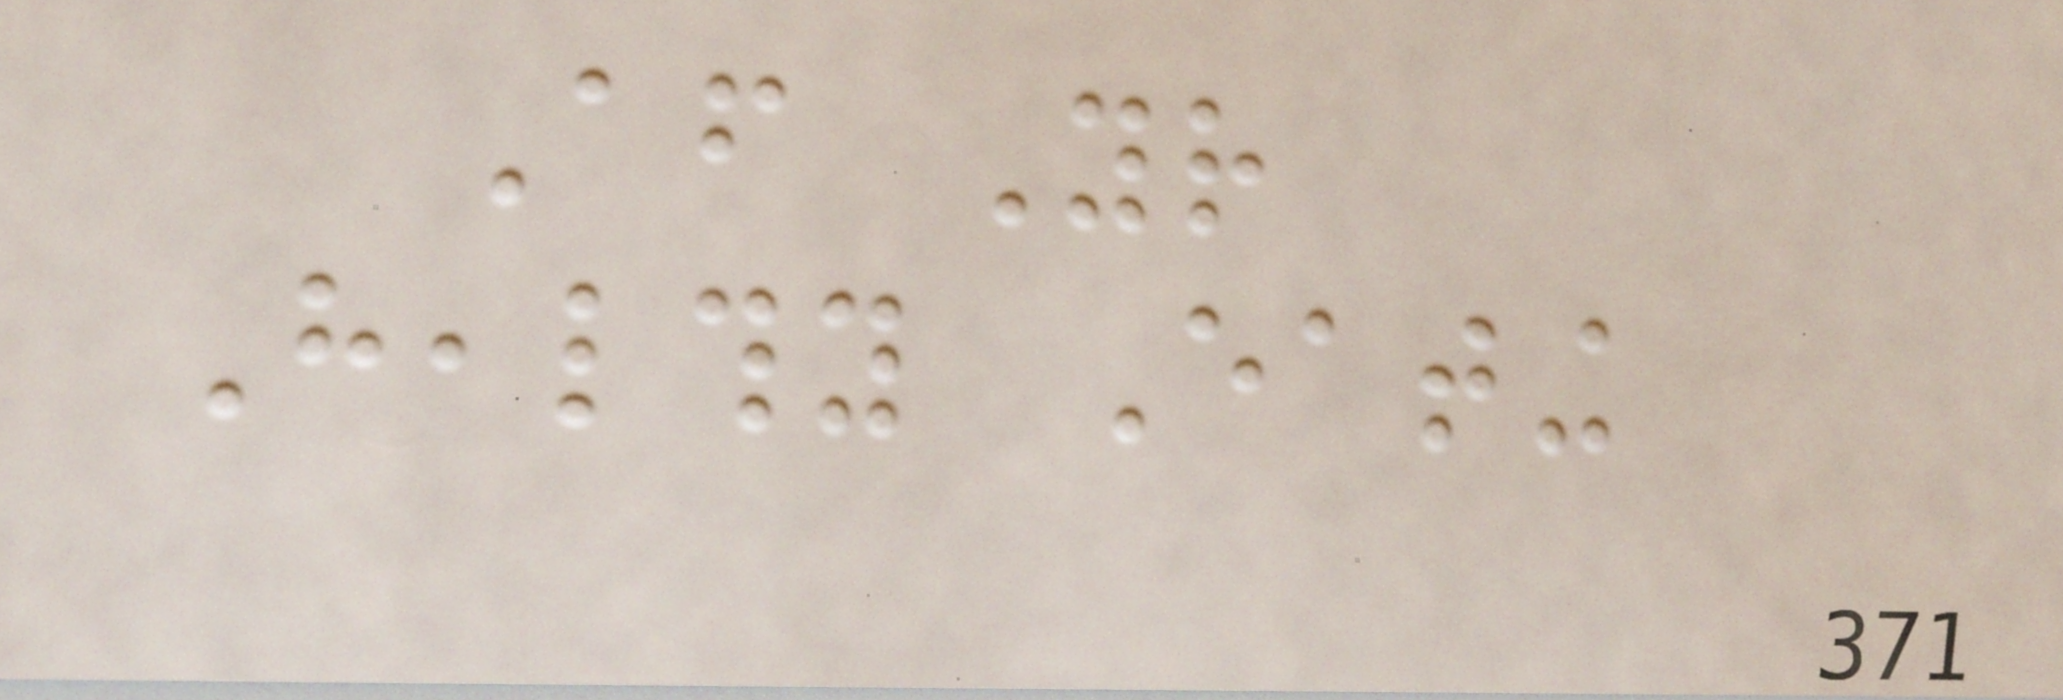After Your
Healthy Eating
